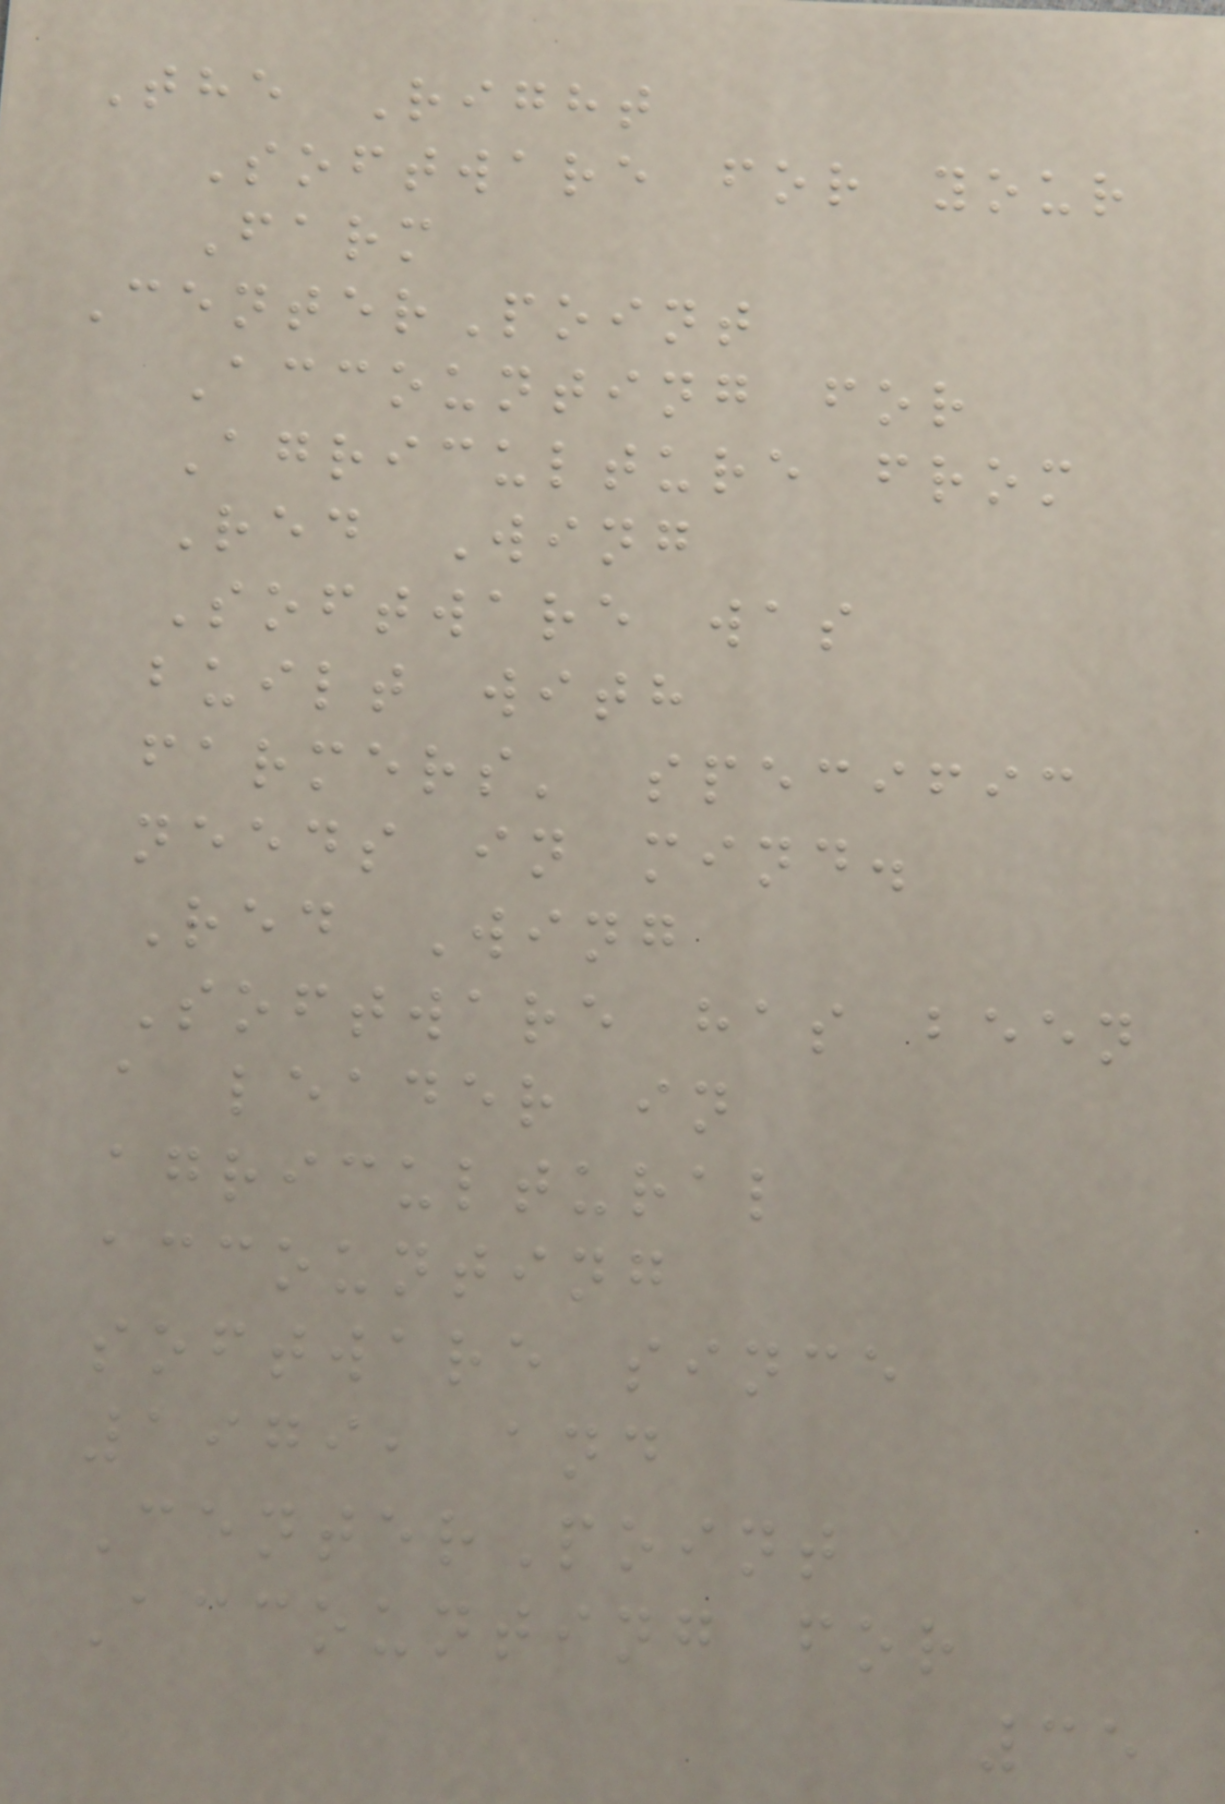The Right
Software for your
Farm
CenterPoint
Accounting for
Agriculture from
Red Wing
Software was
built with
farmers' specific
needs in mind.
Red Wing
Software has been
a leader in
agricultural
accounting
software since
1979, and
CenterPoint
Accounting for
35
